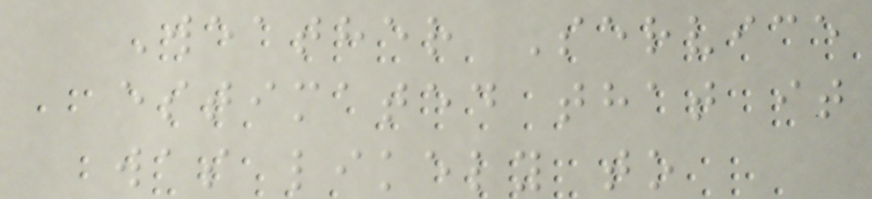Weather Service
estimated that it
was likely to
